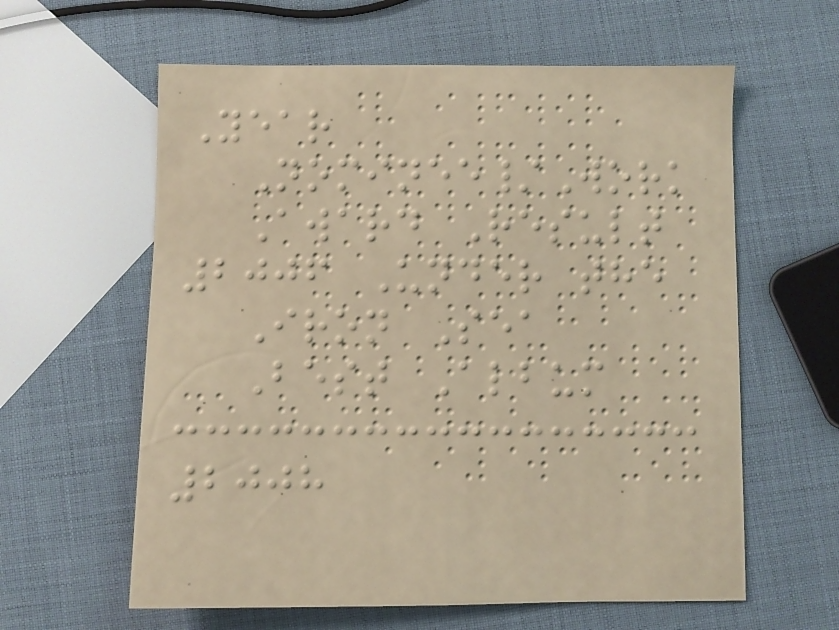Year
Nominee/Work
Award Result
2006 Under the
Iron Sea
Best Album
2008
